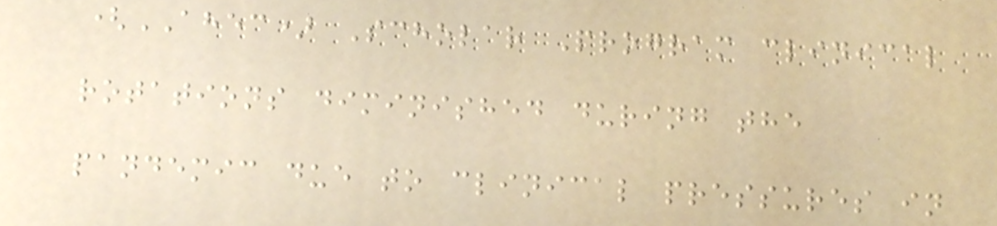(AHEC) Scholar Program clinical
rotations diminished during the
pandemic due to clinical pressures in
